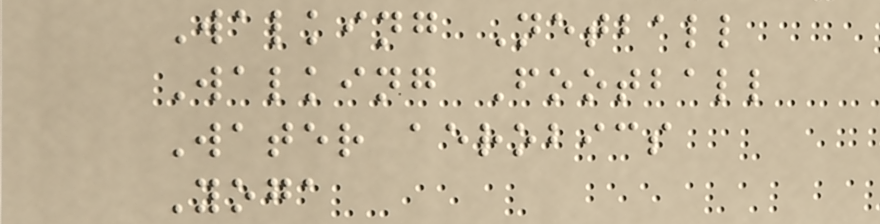Walking Netball
Walking Football
Water aerobics
Yoga
